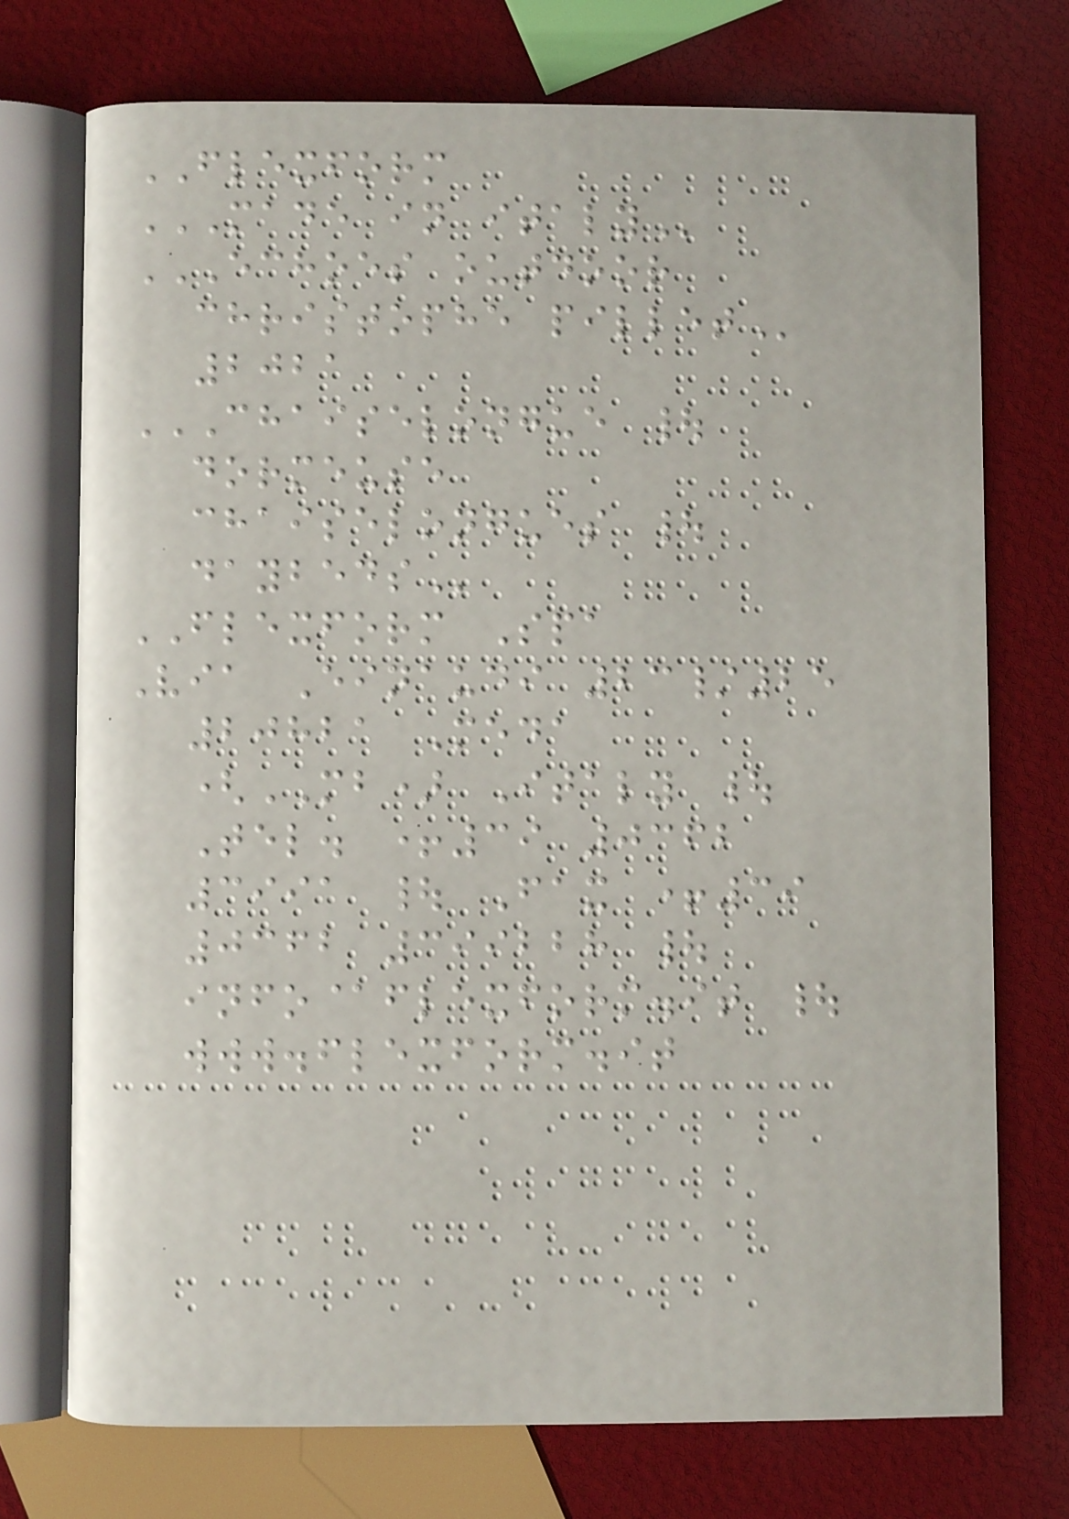FLEXFORM
MADE IN ITALY
ECHOES OUTDOOR
CHRISTOPHE PILLET
2021
CHAISELONGUE |
DORMEUSE
CHAISELONGUES |
DAYBEDS
FLEXFORM Spa
Via Einaudi 23/25
20821 Meda
(MB) Italy |
Tel. +39 0362
3991 | Fax +39
0362 399228 |
info@flexform.it |
www.flexform.it
